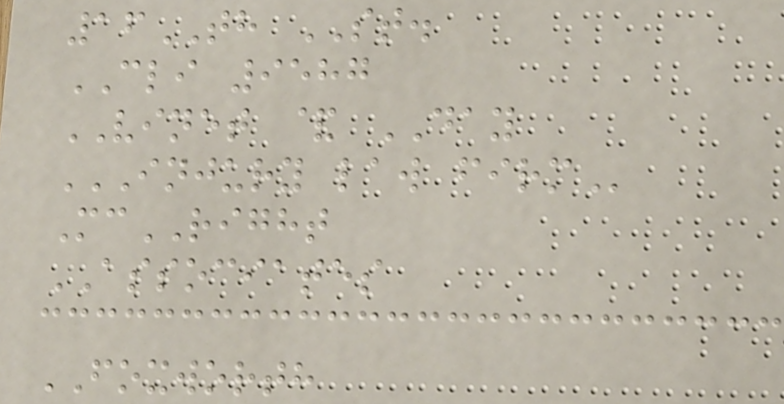16TH ST.
CLI 9587
VINET & DAY
INJURY LAW FIRM
McRIGHT
ASSOCIATES
FOXWORTH
